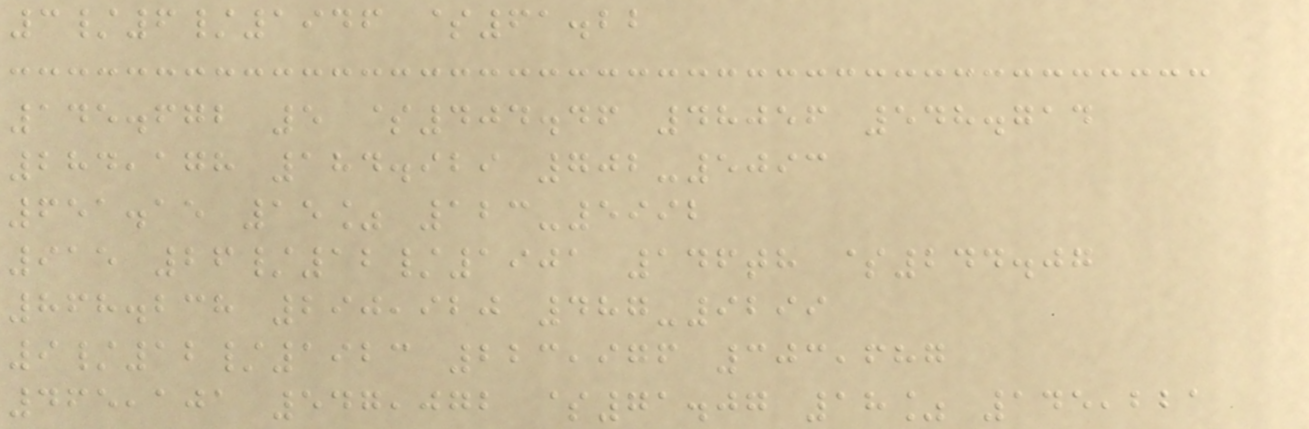3/6/1946 $61.22
145.672 5 $404.46 48056 548.714
284,178 184.929 702-5093
651.15 15% 123-5992
915 26/12/1901 146th $244.07
868.238 290,920 487-9299
9/12/1923 223,976 303,687
465,101 547,072 $71.07 18% 145,221
